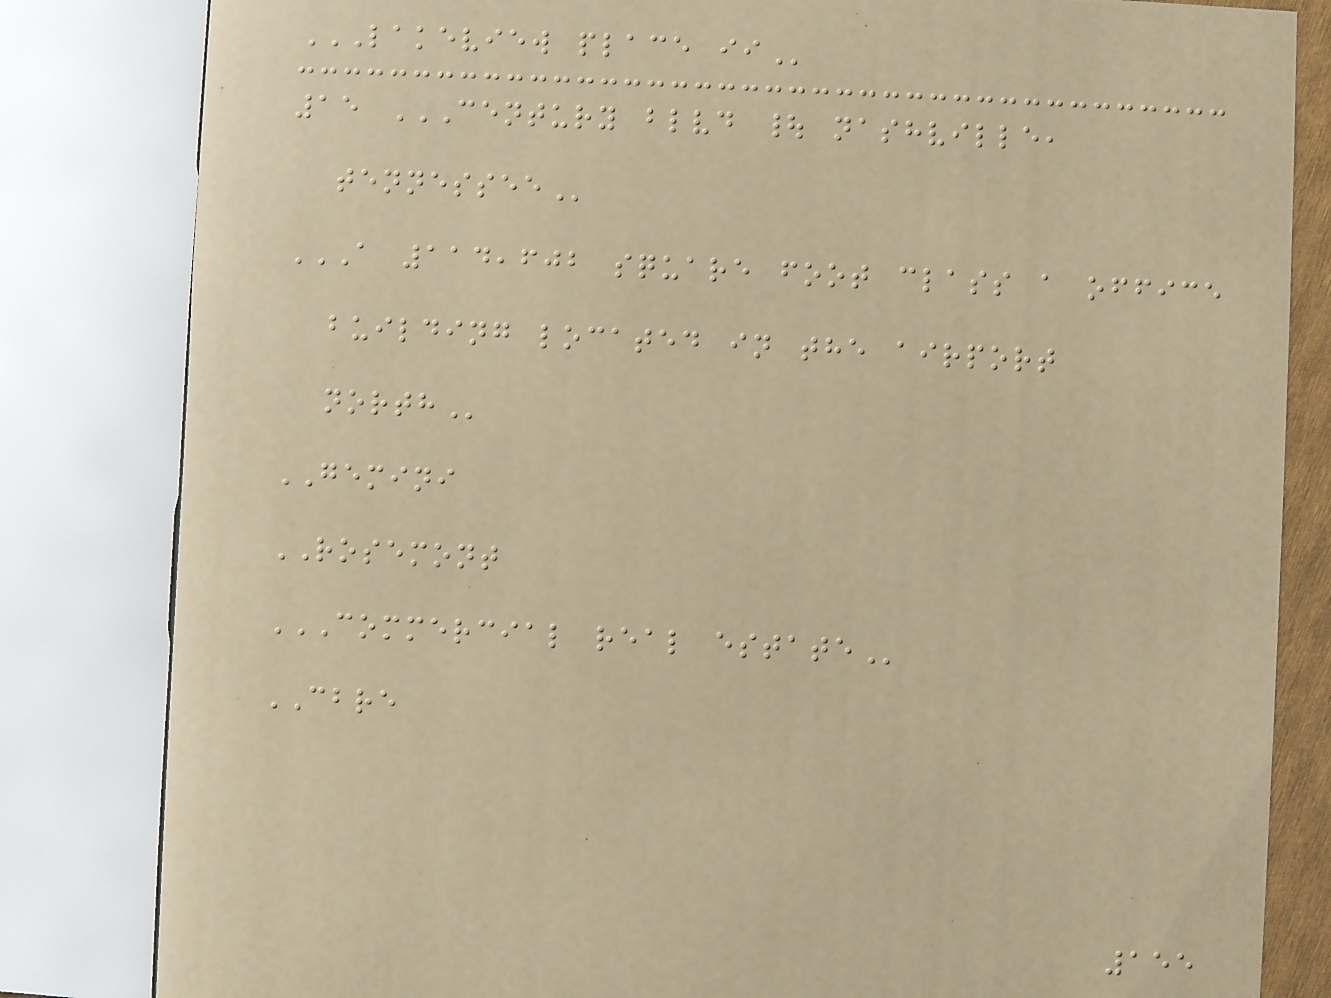LAKEVIEW PLACE II
15 CENTURY BLVD | NASHVILLE,
TENNESSEE
A 114,602 SQUARE FOOT CLASS A OFFICE
BUILDING LOCATED IN THE AIRPORT
NORTH
GEMINI
ROSEMONT
COMMERCIAL REAL ESTATE
CBRE
155
